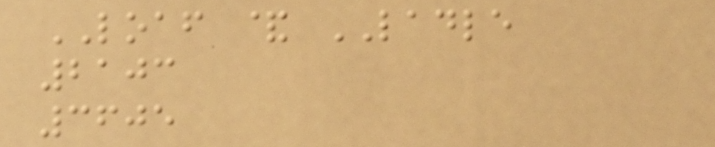LOAF & LADLE
2103
3605
